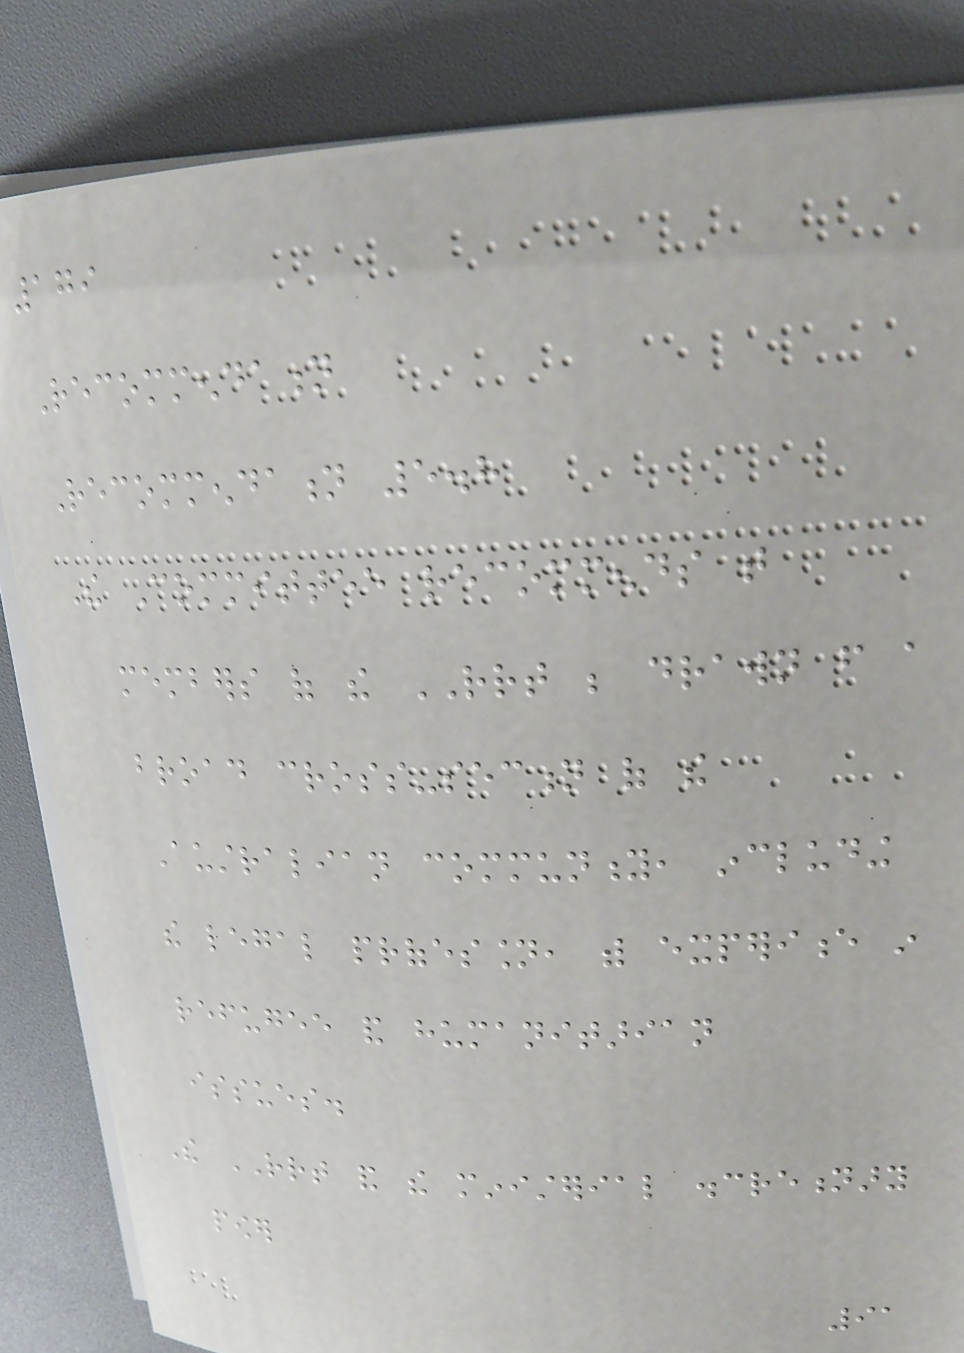179
Recommendation
Recommendation 5.8
The Committee recommends that
members of the RRT be drawn from a
broad cross-section of the
Australian community, including
the legal profession, with experience in
refugee and humanitarian
issues.
The RRT and the ministerial discretionary
power
91
